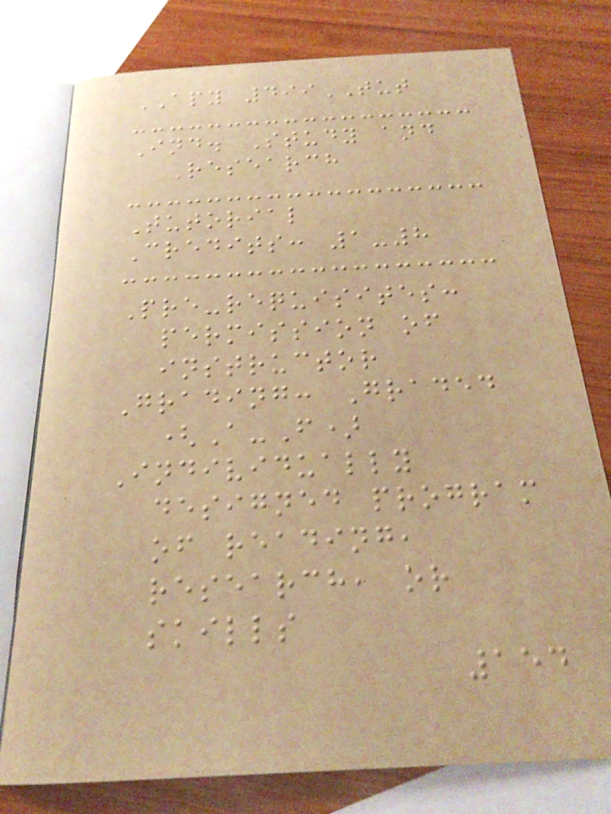APY 499TUT
Ind. Study and
Research
Tutorial
Credits: 1-8
Pre-requisites:
permission of
instructor
Grading: Graded
(A-F)
Individually
designed program
of reading,
research, or
skills
154
